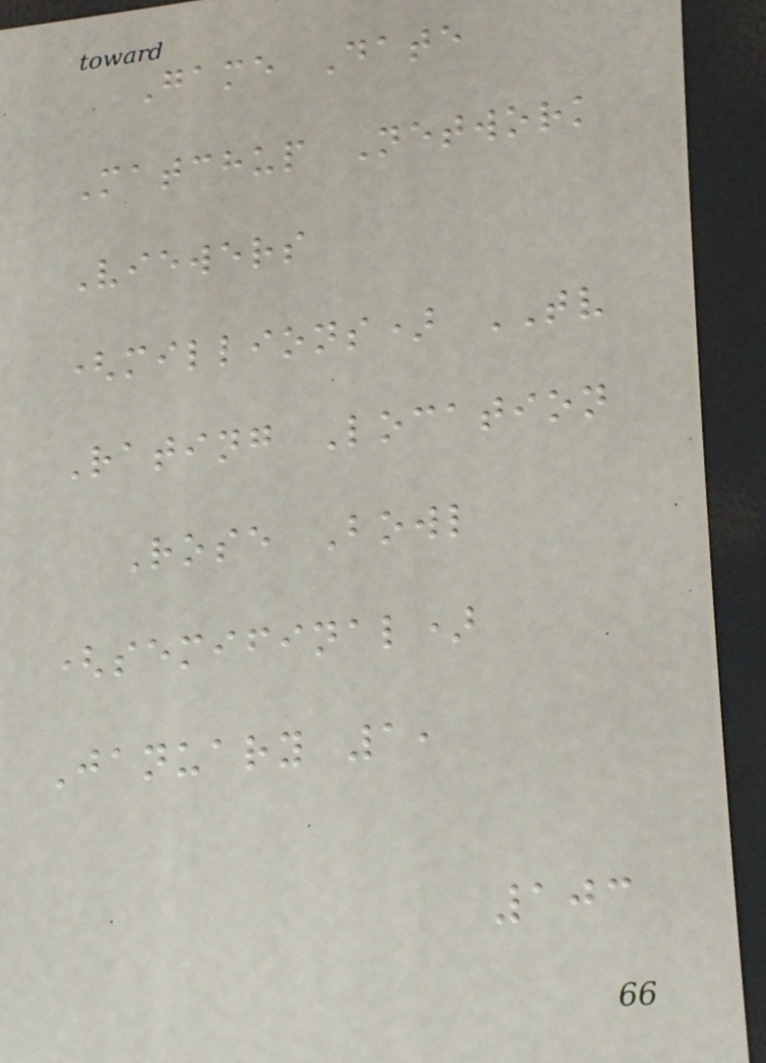Game Date
Matchup Network
Viewers
(millions) TV
Rating Location
Rose Bowl
(semifinal)
January 1,
103
